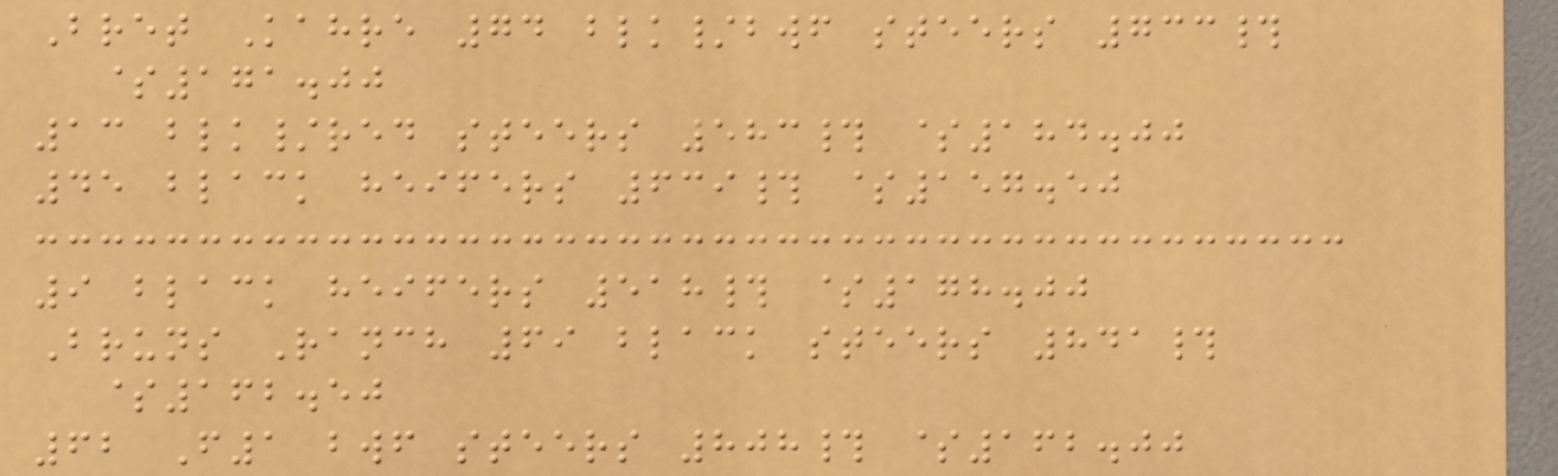Bret Kahre 74 blk/bwf steers 733#
$171.00
13 blk/red steers 583# $184.00
45 black heifers 639# $157.50
9 black heifers 518# $178.00
Bruns Ranch 69 black steers 841#
$162.50
62 F1 bwf steers 808# $162.00
